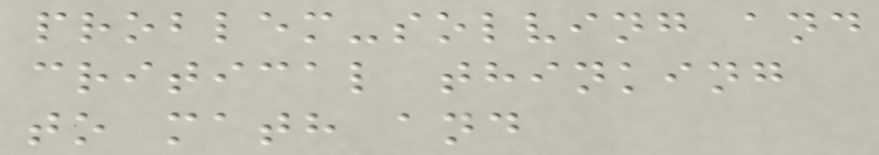problem-solving and
critical thinking
to math and
